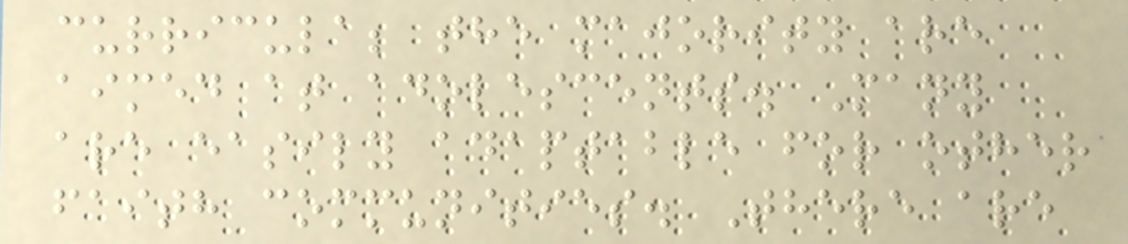curricula; the majority are
aimed at adolescents. Many
are easily adaptable for other
faith communities. There are
